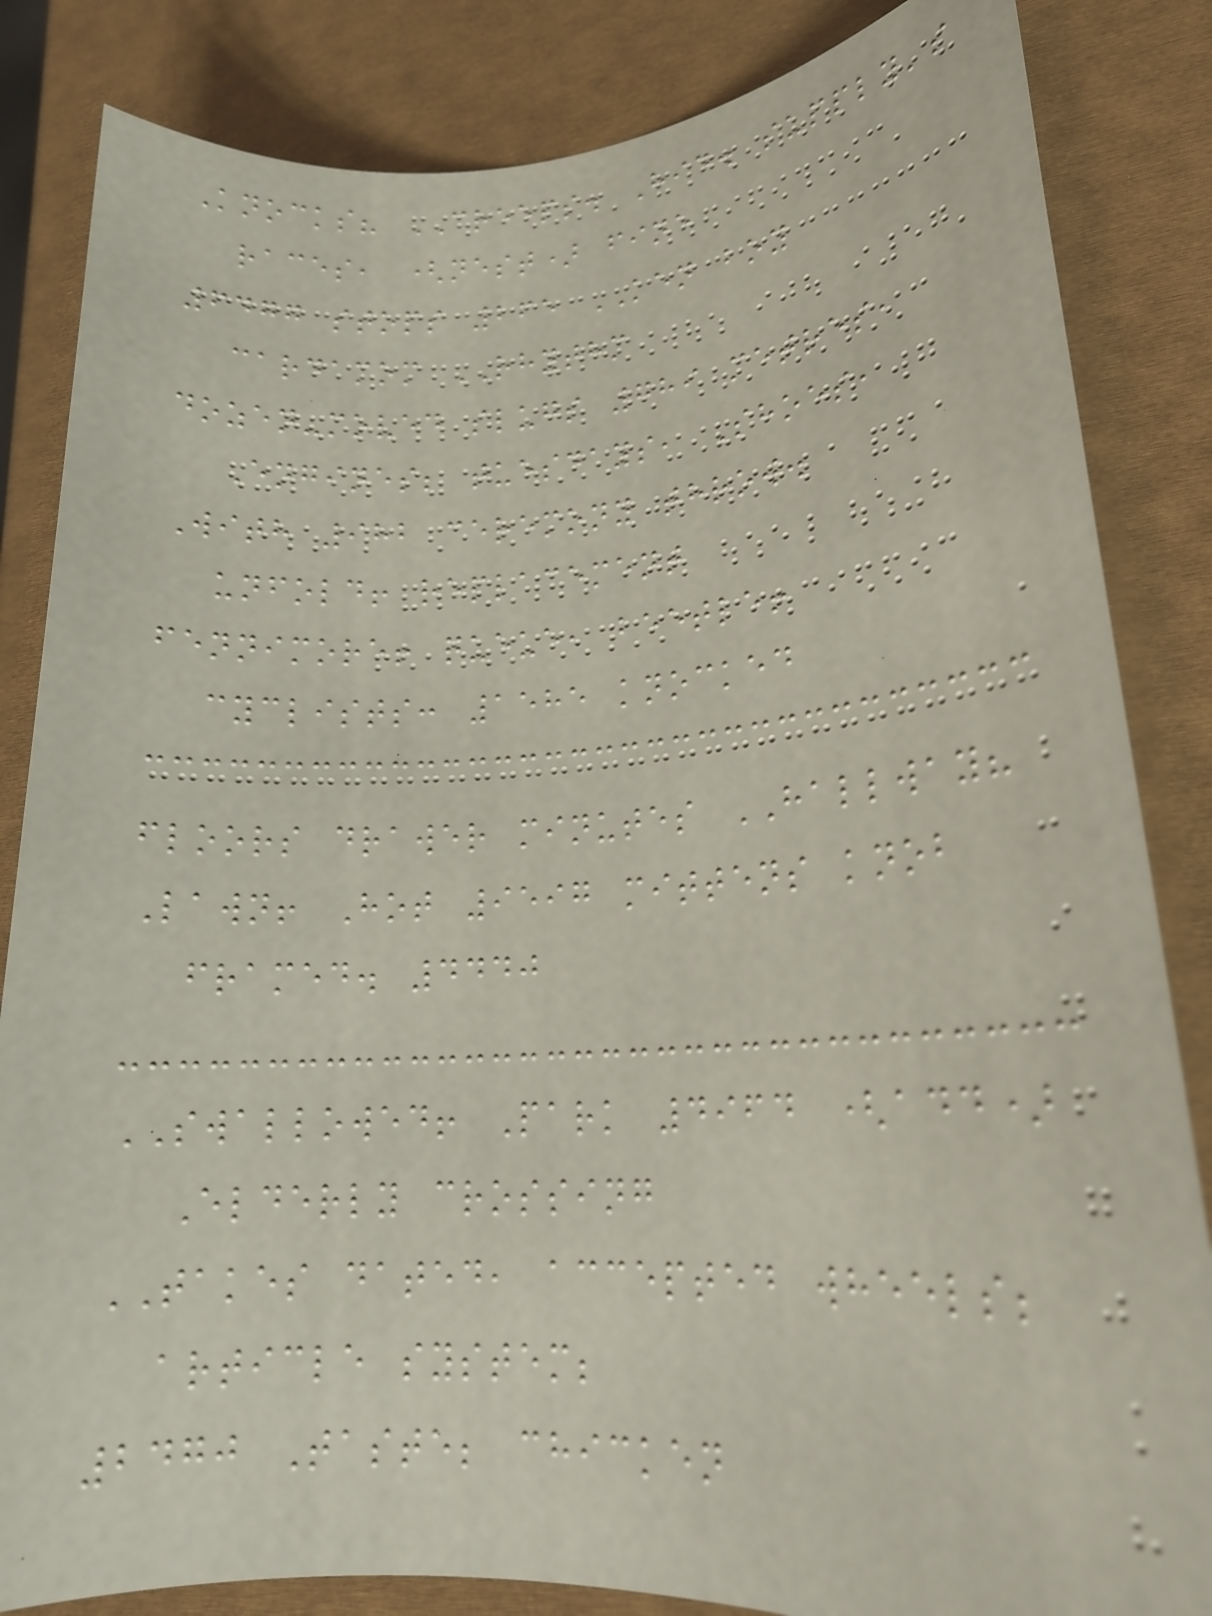Knocks? CREEPS. Hid. supply's
races, (nest) fine
6477 stops 265 KEN boy
cardamom RHYTHM
dozen-moved slugs 789 metres,
Engines; tuesdays, Shoes,
With 982 ceremony throw.
unfold! replacement
fennimore! queue, beetle!
cyclists: 1585 knocked
floors drawer minutes HALLWAY?
Lawn! Hot 9597 mittens knob
framed. 4440
SWALLOWED! Park 4964 (add)
Elderly crossing
TAKES dated, accepted wheels;
article system;
2470 Taste; chicken
